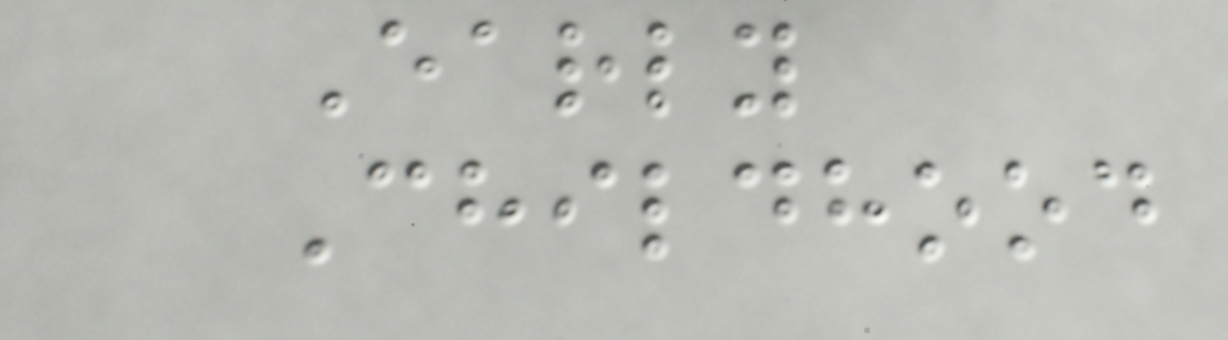Early
Childhood
